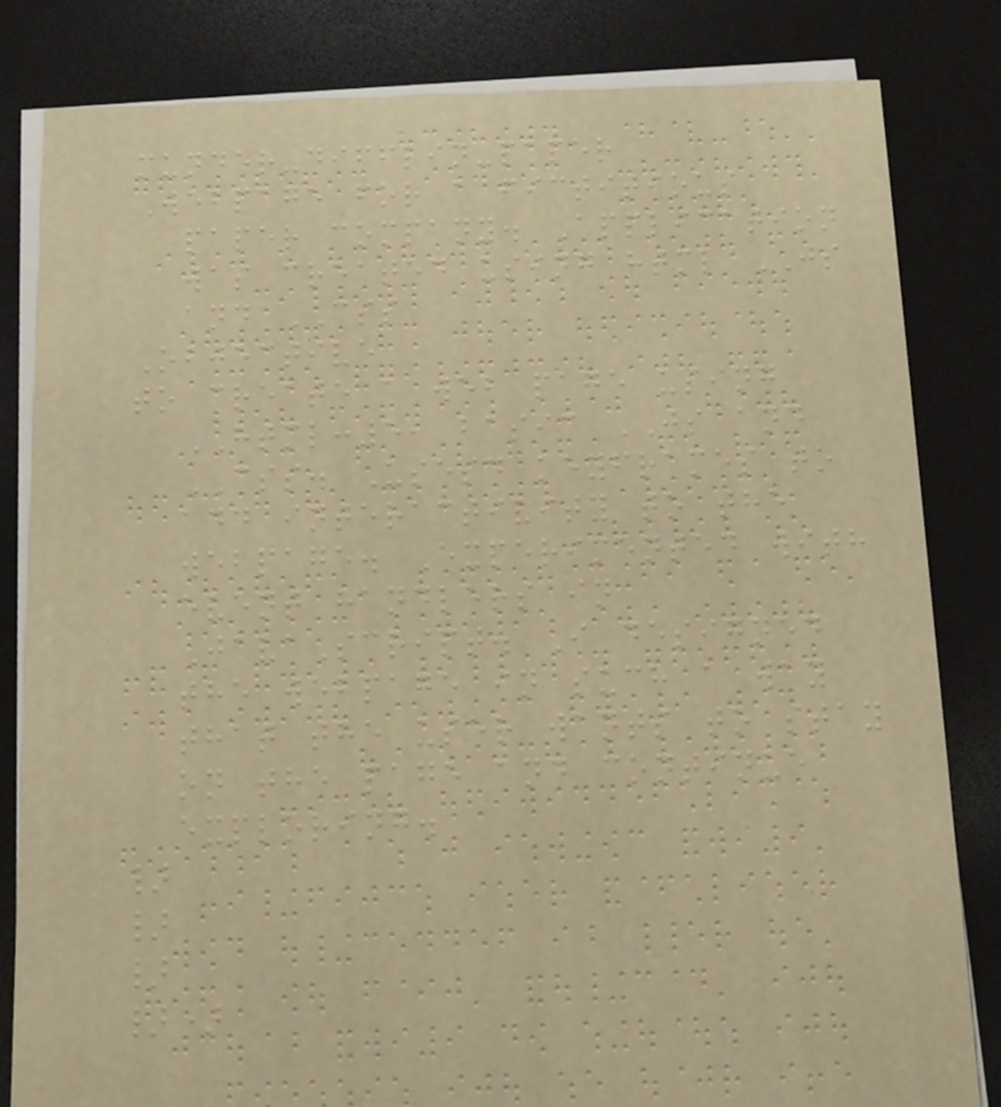munder-difflin-paper
Webpage for a fictitious
paper company. Application
was created using html JS
and CSS
Objective
to create a web page using
HTML:5, basic JS and
CSS. Usesd keyframes to
add interactivity to the
webpage. Experimented with
event handlers in
JavaScript. I designed
the webpage in such a way
that the user wants to stay
on the page and continue
exploring.
}
}
}
})
